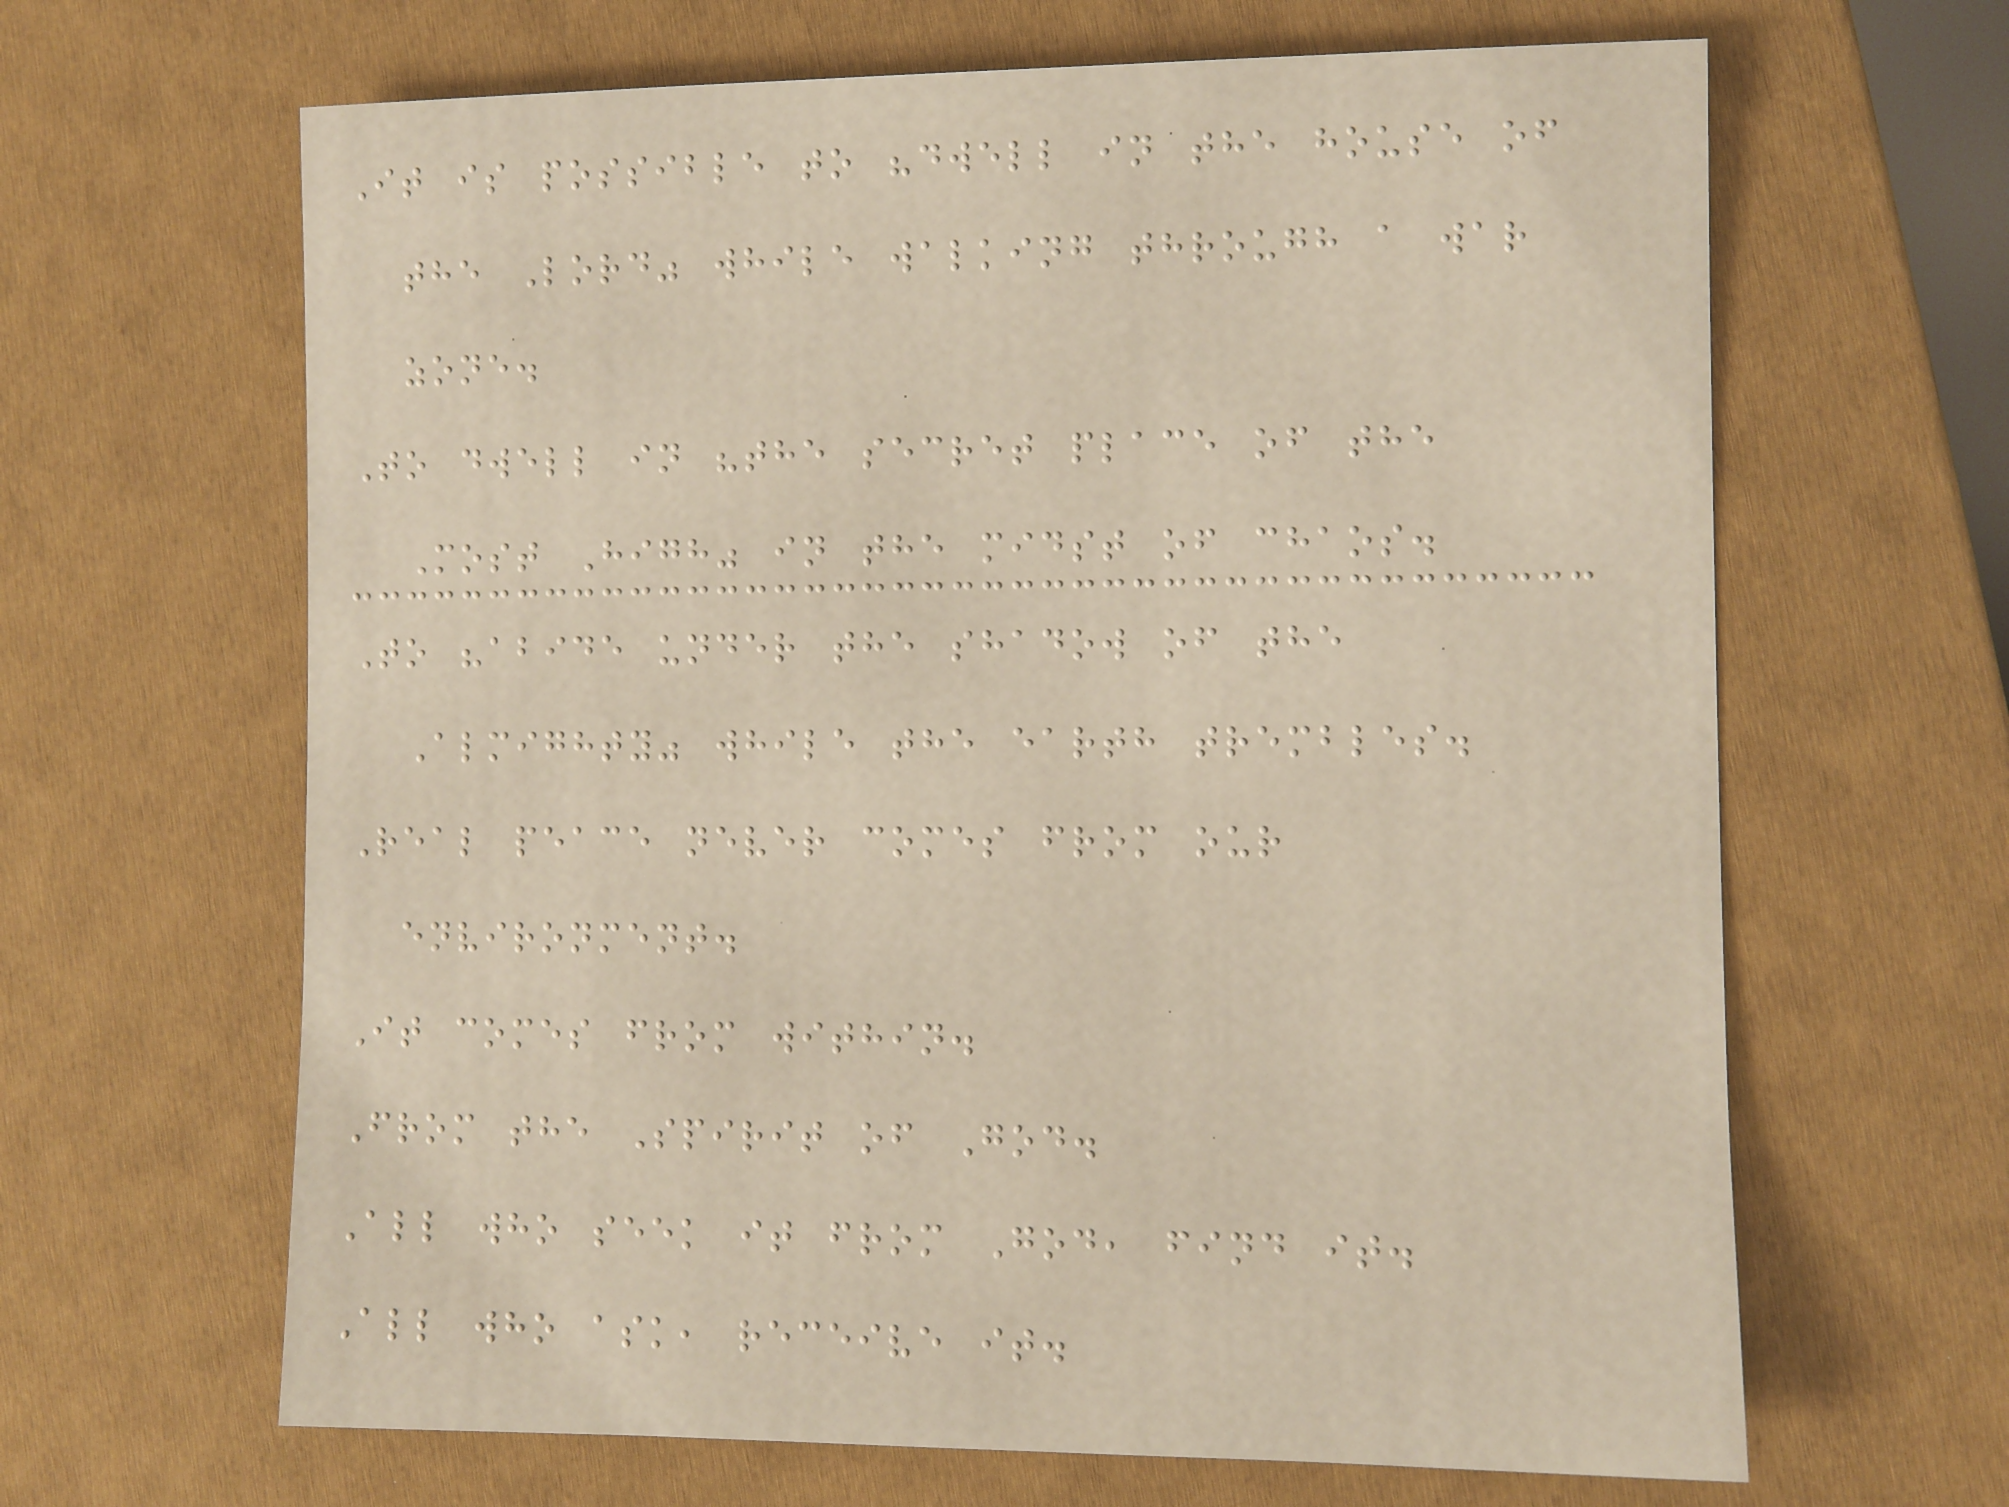It is possible to "dwell in the house of
the Lord" while walking through a war
zone.
To dwell in "the secret place of the
Most High" in the midst of chaos.
To "abide under the shadow of the
Almighty" while the earth trembles.
Real peace never comes from our
environment.
It comes from within.
From the Spirit of God.
All who seek it from God, find it.
All who ask, receive it.
